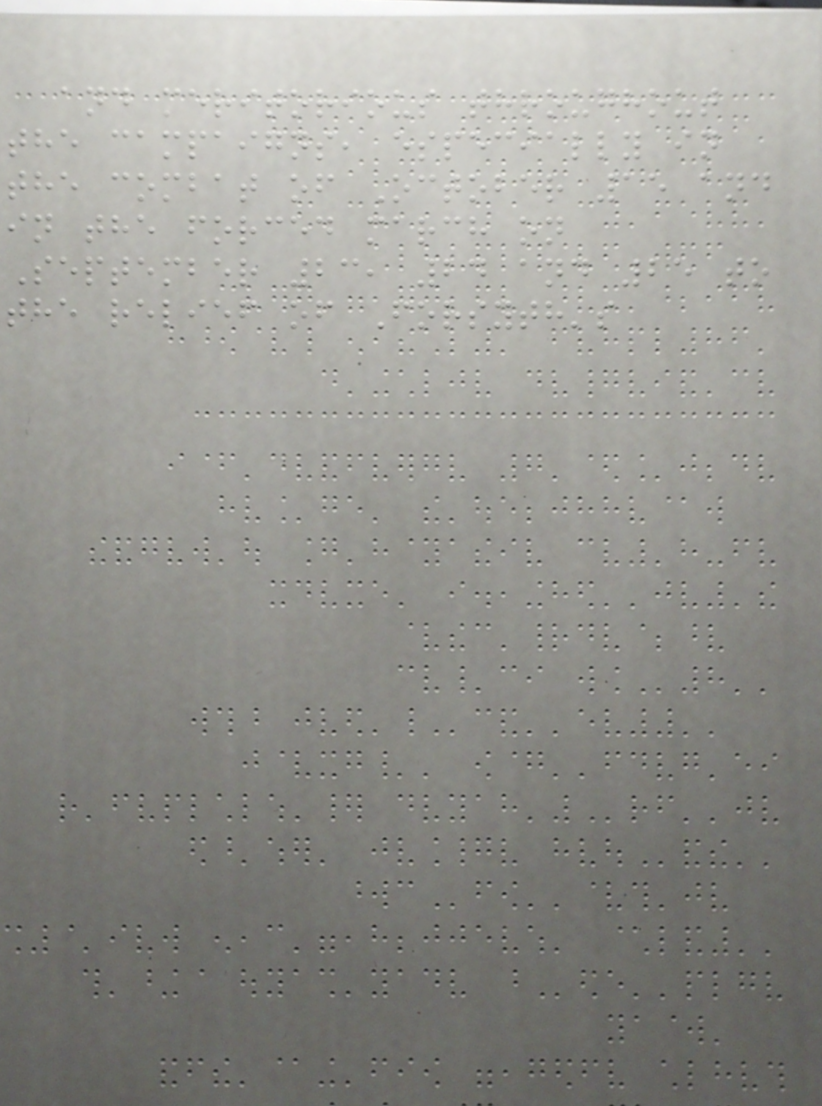and meritorious throughout
the campaigns, especially in
the combat of October 15 and
in the forced march on
September 23, 24 and 25 to
the relief of Forsyth's
